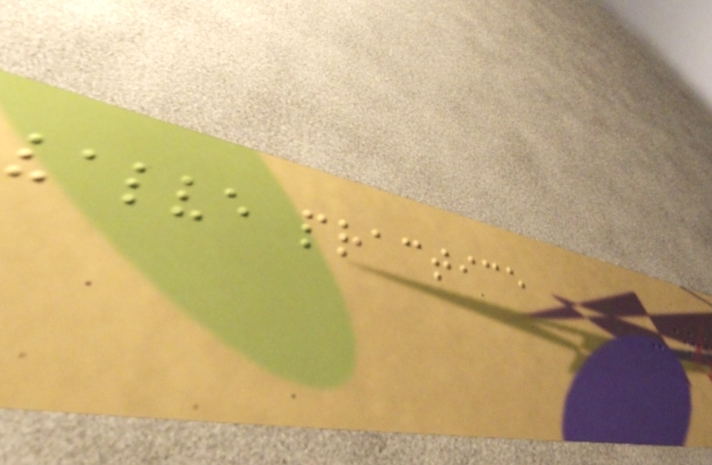valve practice
